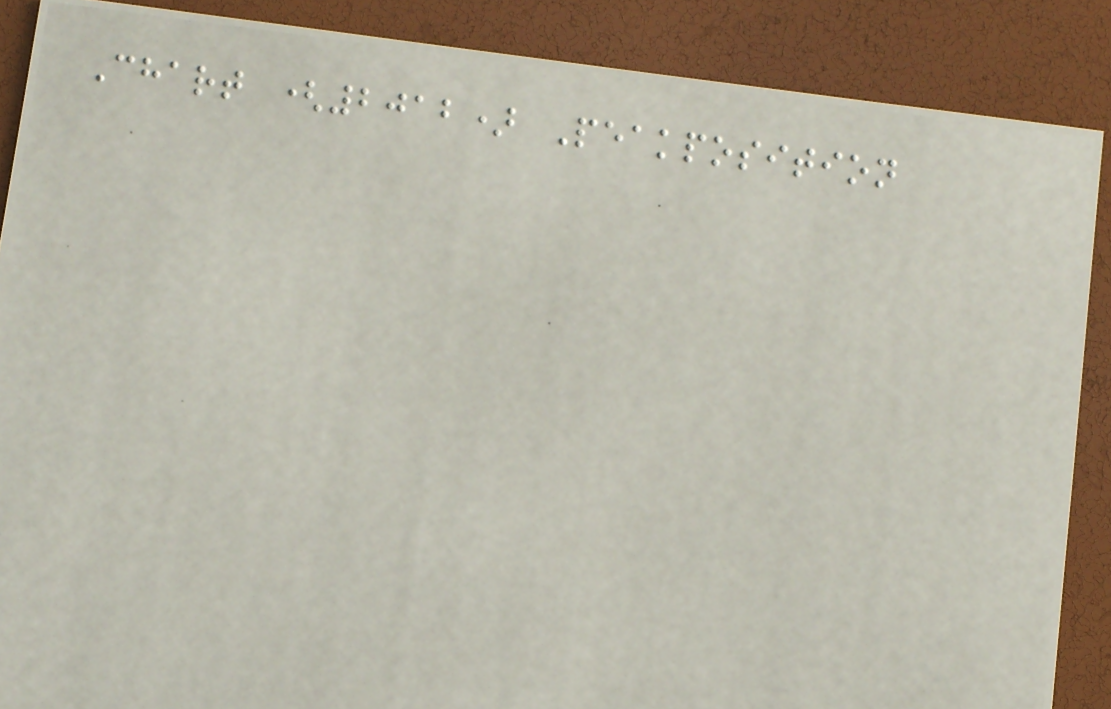Chart (2012) Peakposition
